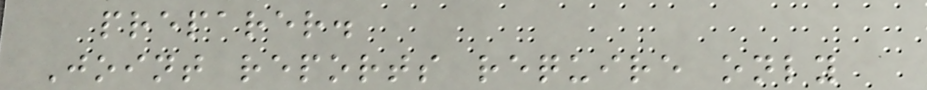preparer.
Joint reports require only
